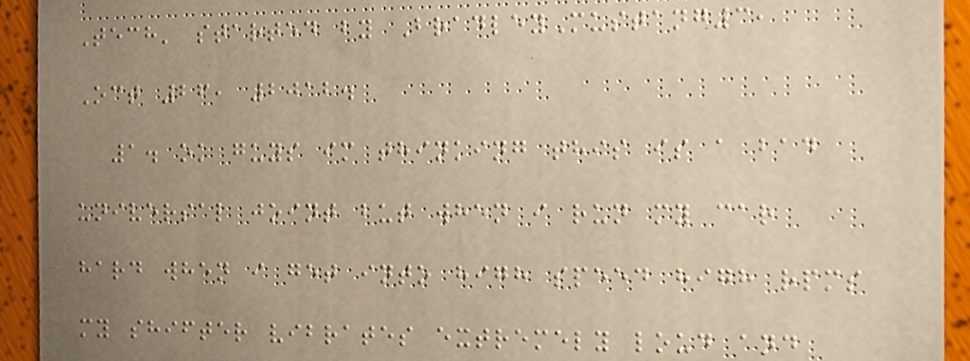Tech' started by BradleyMustang3,
Oct 26, 2012.
1. ok guys im thinking this is a bad
universal joint but when i run my car
hard when i get into high speed high rpms
my shifter vibrates extremely loud and
